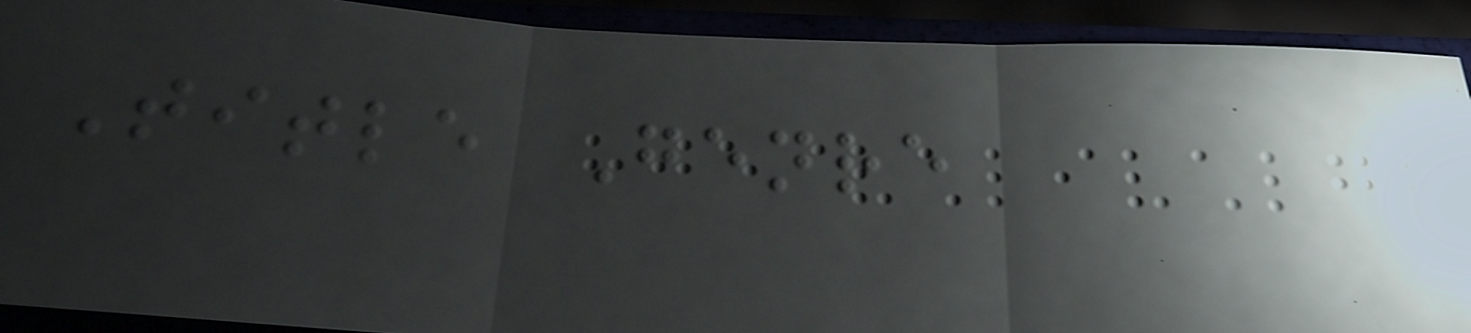Title Genre
